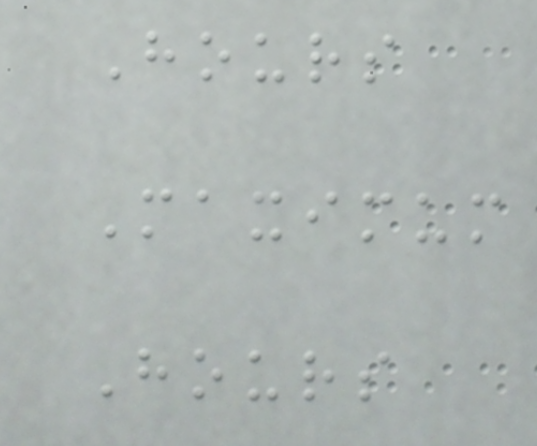Hours
Maximum
Hours
